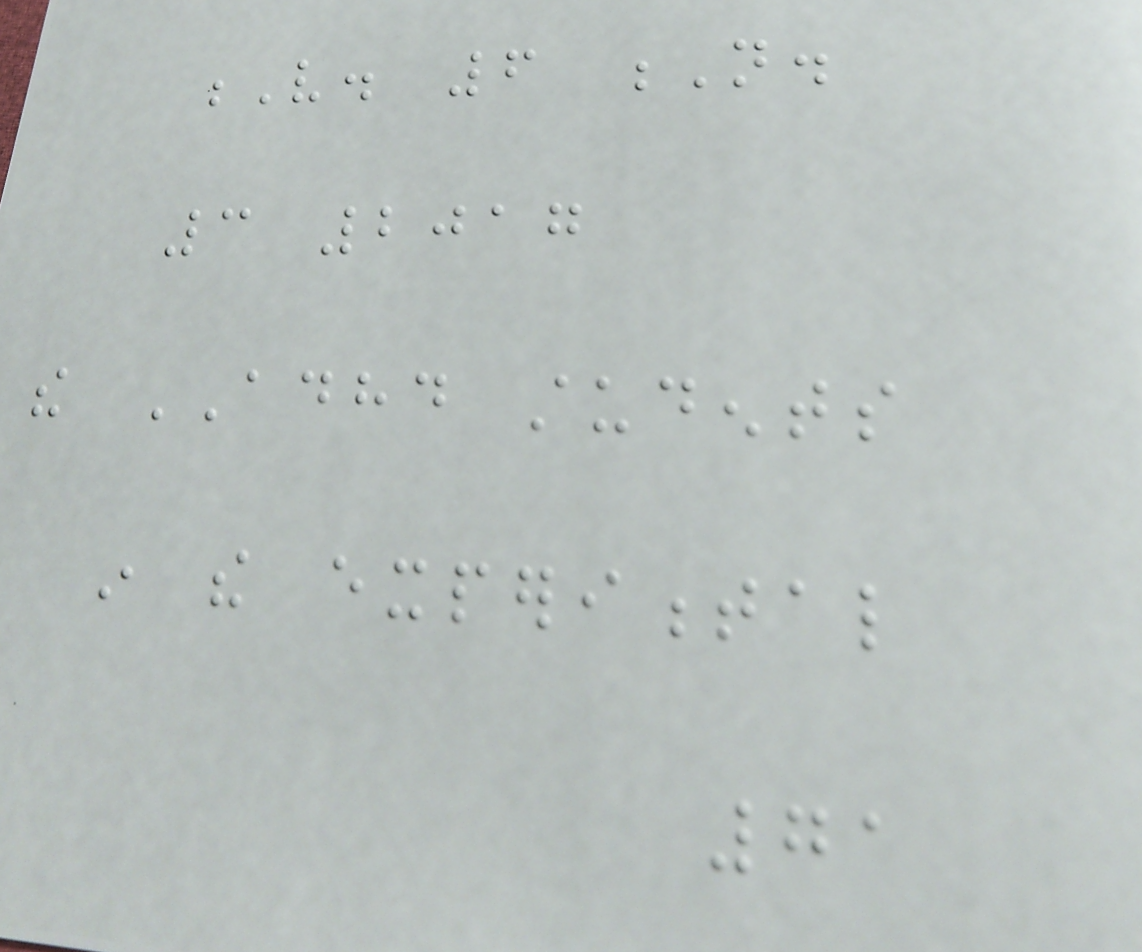V. 6 N.
3 2017
the ADHD students
in the experimental
71
